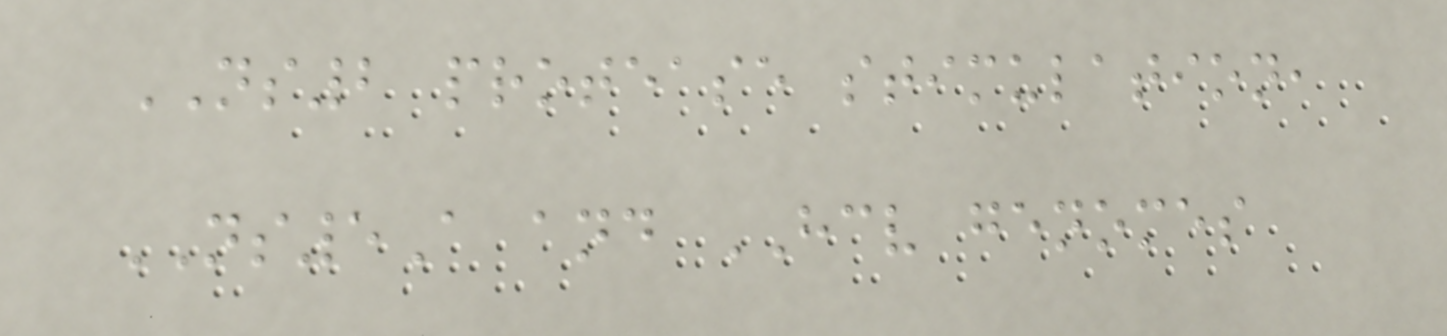NS2 protease stimulation,
NS5A and HCV genomes
